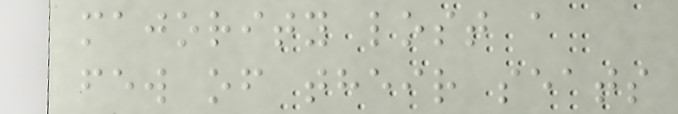majority lost a
few of their seats
